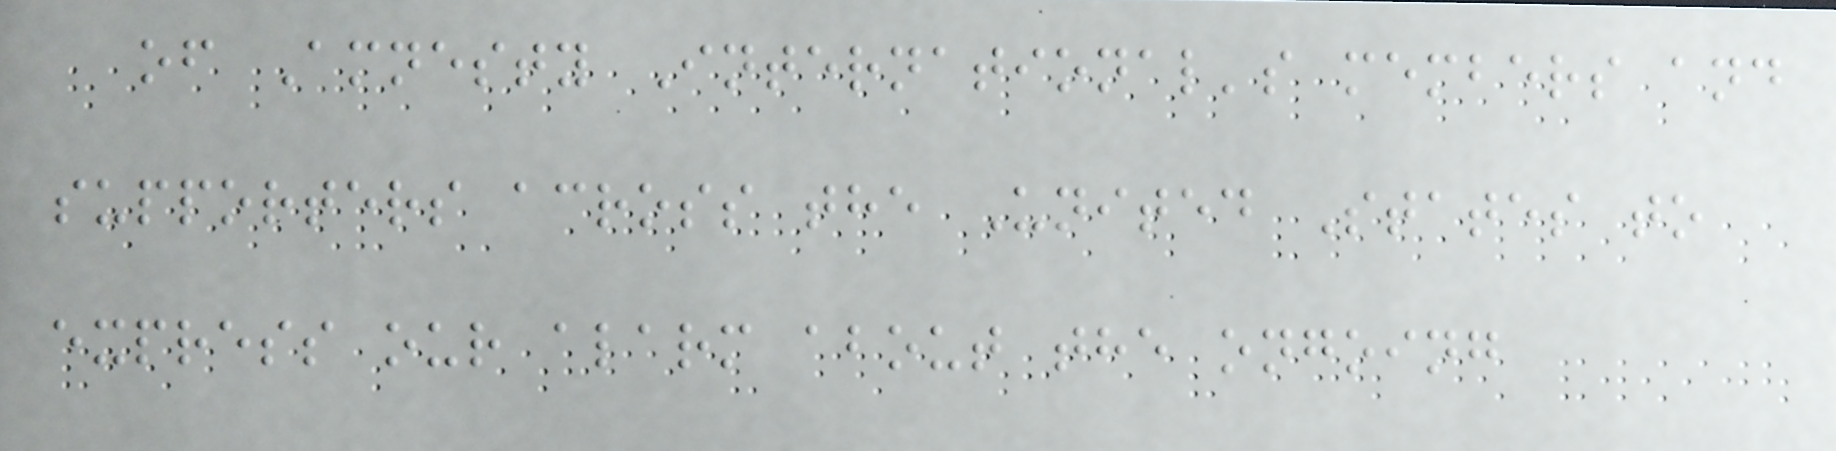of Amnesty International's members and
supporters across the United States to
express our alarm about the ongoing
